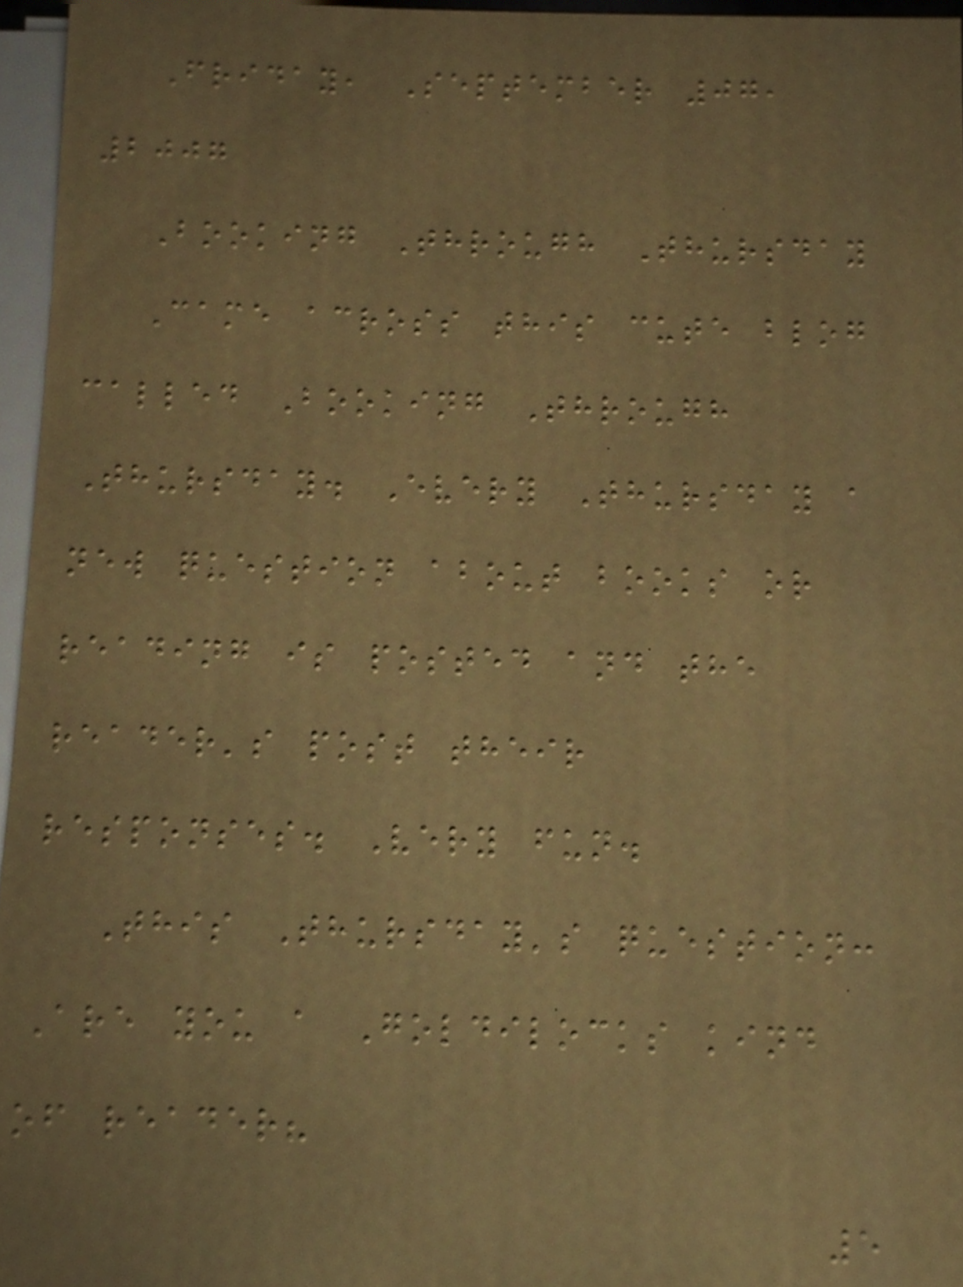Friday, September 07,
2007
Booking Through Thursday
Came across this cute blog
called Booking Through
Thursday. Every Thursday a
new question about books or
reading is posted and the
reader's post their
responses. Very fun.
This Thursday's question:
Are you a Goldilocks kind
of reader?
5
